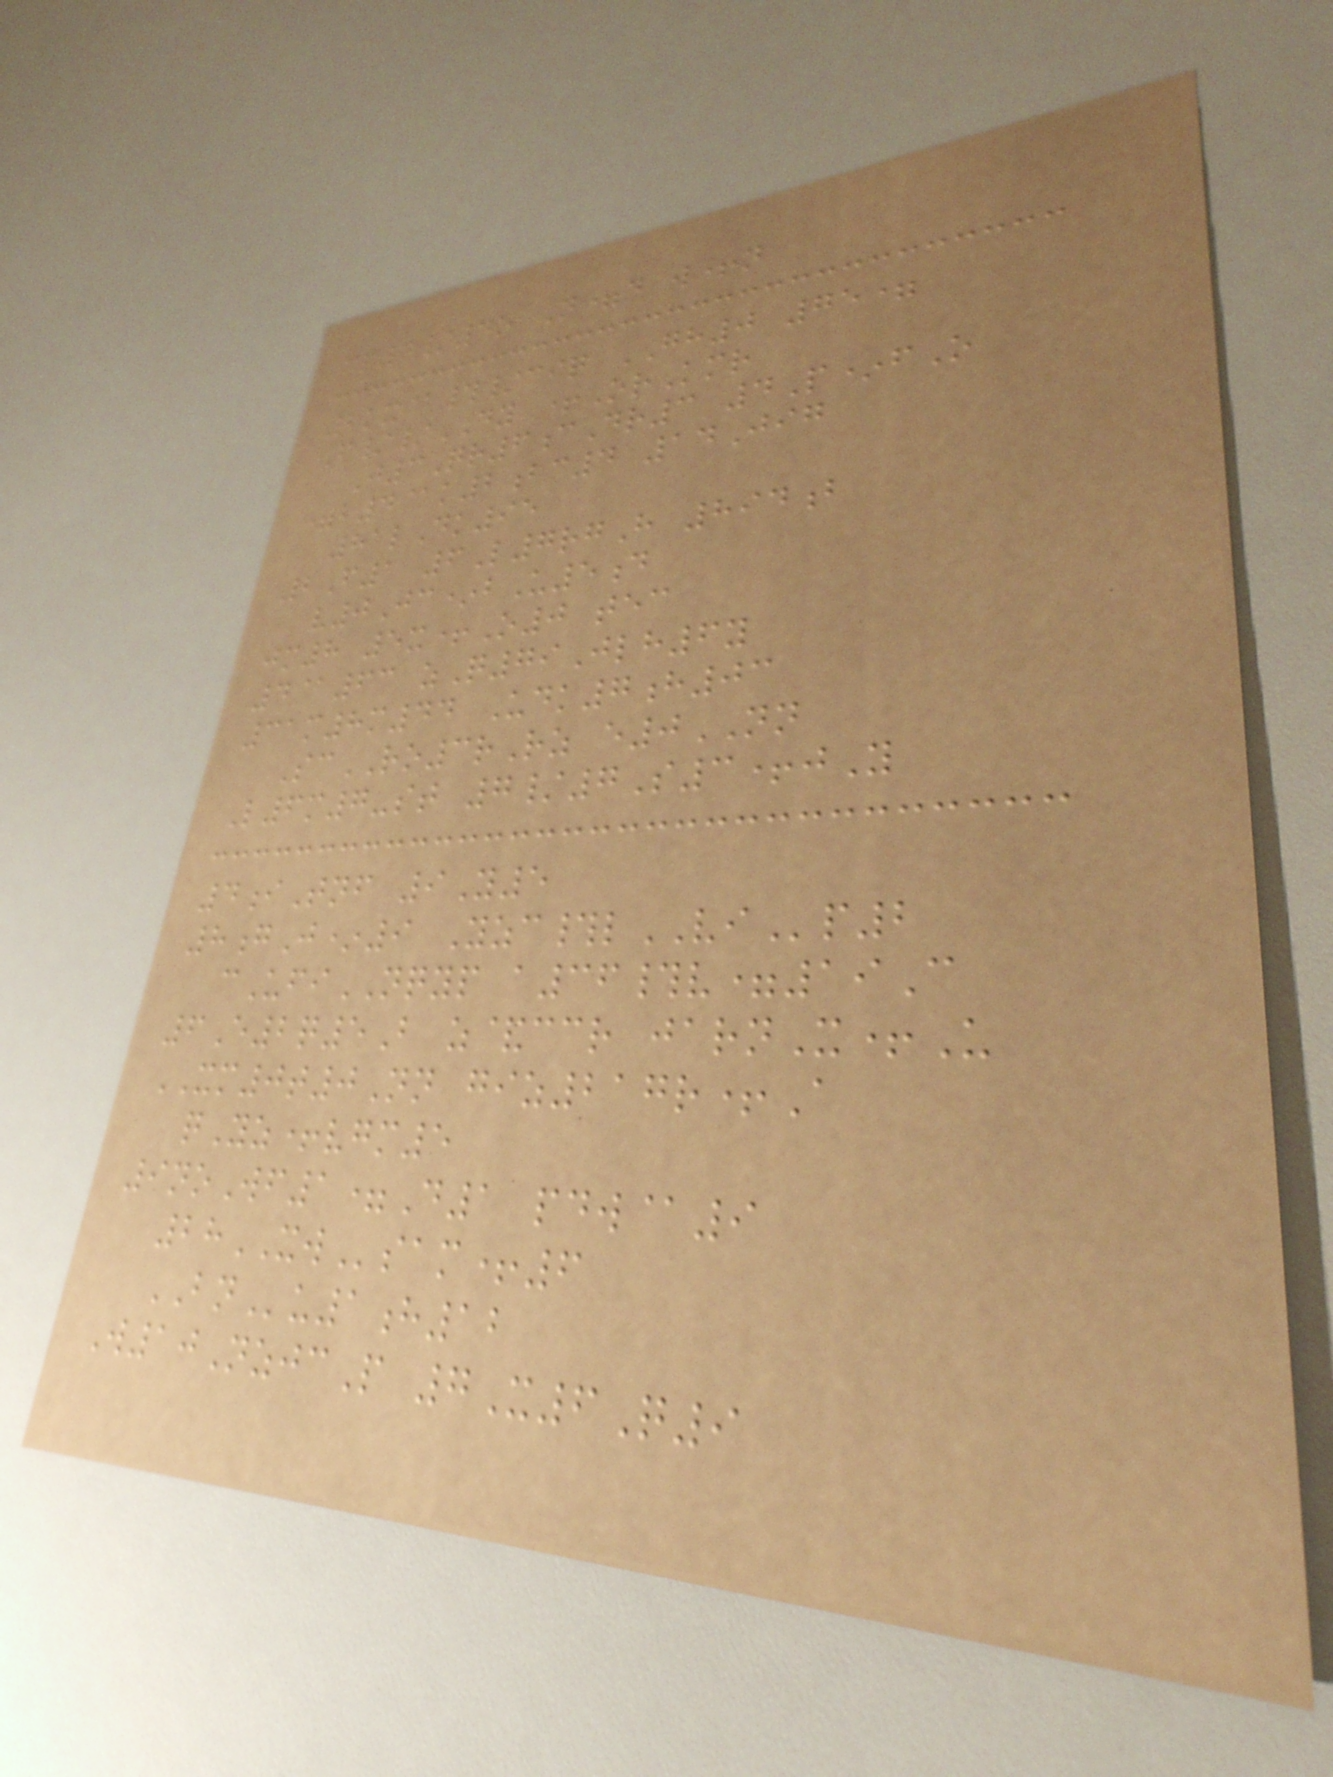cp4/4o N=d w+n
2kx@#/ciq GH0 75=
F//DY +OrKmr
J3Qr6cDr3 4P*fO
=b4@k2bc4 14Jig
81lDk95
2F1 6L7rgH 894b
v0Jc*bU5d
jm8 5x+O0 tec
4@63 zQ79Jlh6y
31m8m44 Udk7h03
ScRO3rRz e0NN
L6m7-st 7/7S3+jY
4iTnf 9Y5
8gJ*9 Yzc#lVIp2
cUfiNQYP a36#v=19C
6E2q5B z&ccr jarnX+U
XM0t0Nn giz217r+A
qYz+vgm5
9noWf1=D1 pdw@9
28XWsam+6
BNu1h12
W10NzjcP 7X6Q9
